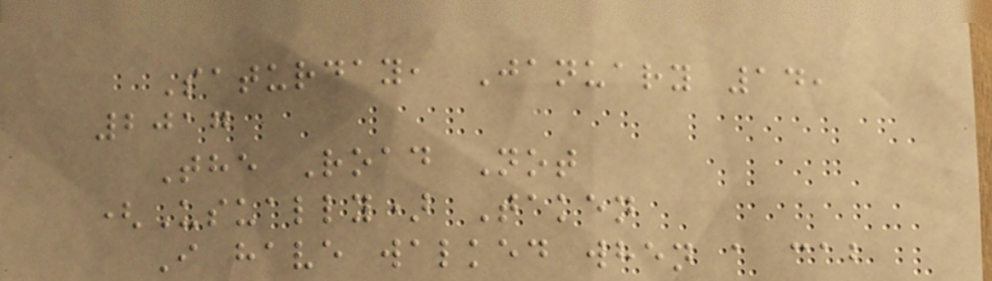Saturday, January 14,
2017
The Road Not
(Usually) Taken
I have walked when a cab
